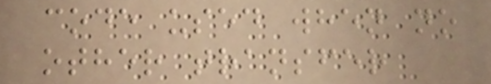code used when no
other transfer
